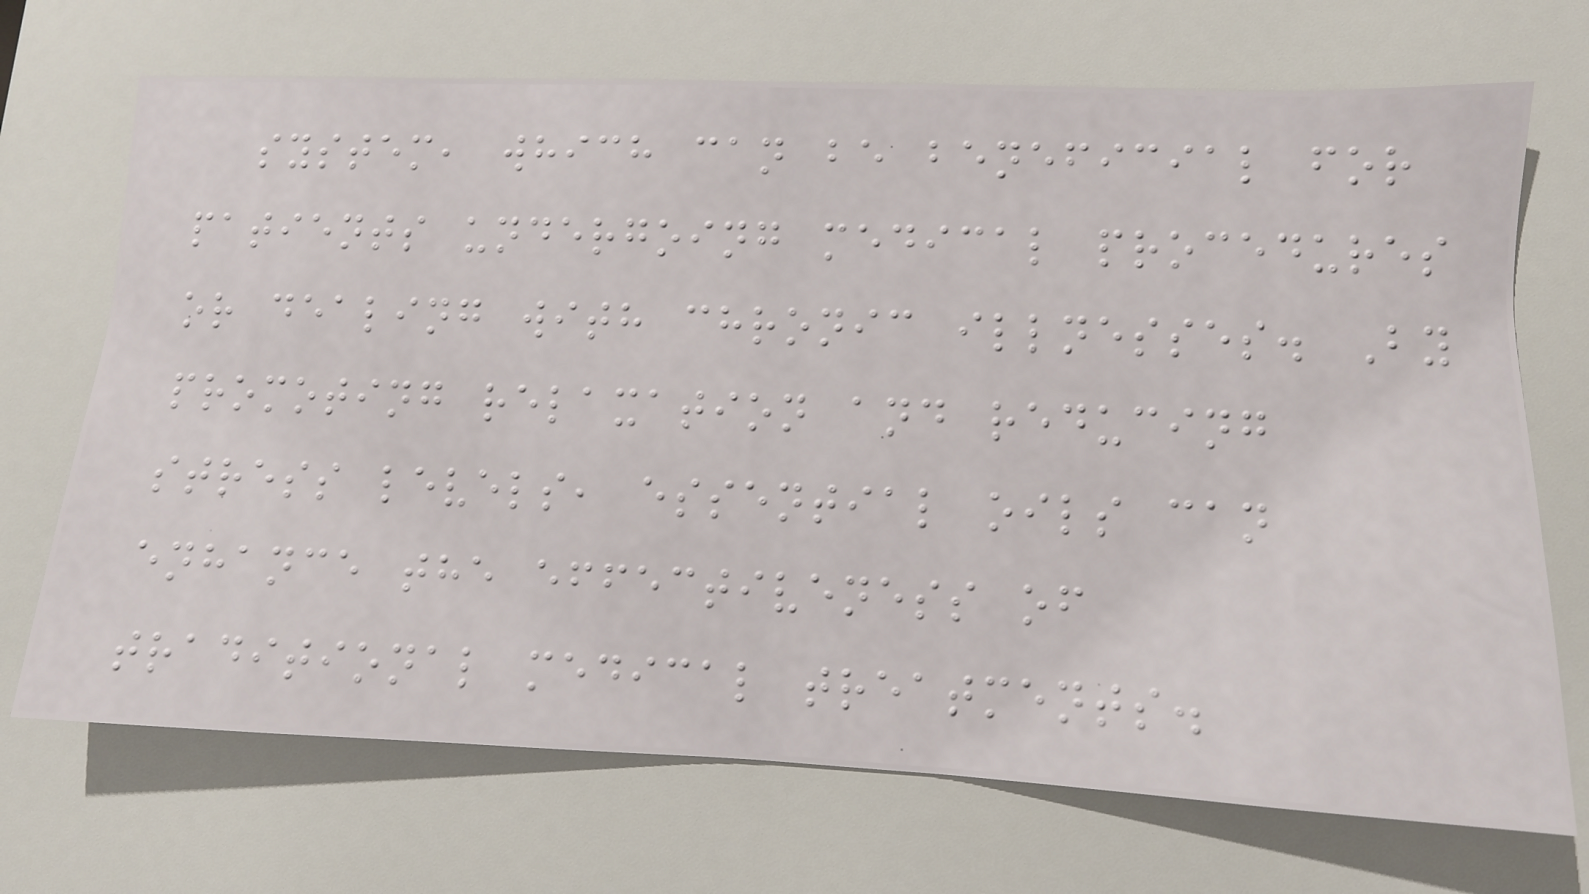system, which can be beneficial for
patients undergoing medical procedures
or dealing with chronic illnesses. By
promoting relaxation and reducing
stress levels, essential oils can
enhance the effectiveness of
traditional medical treatments.
